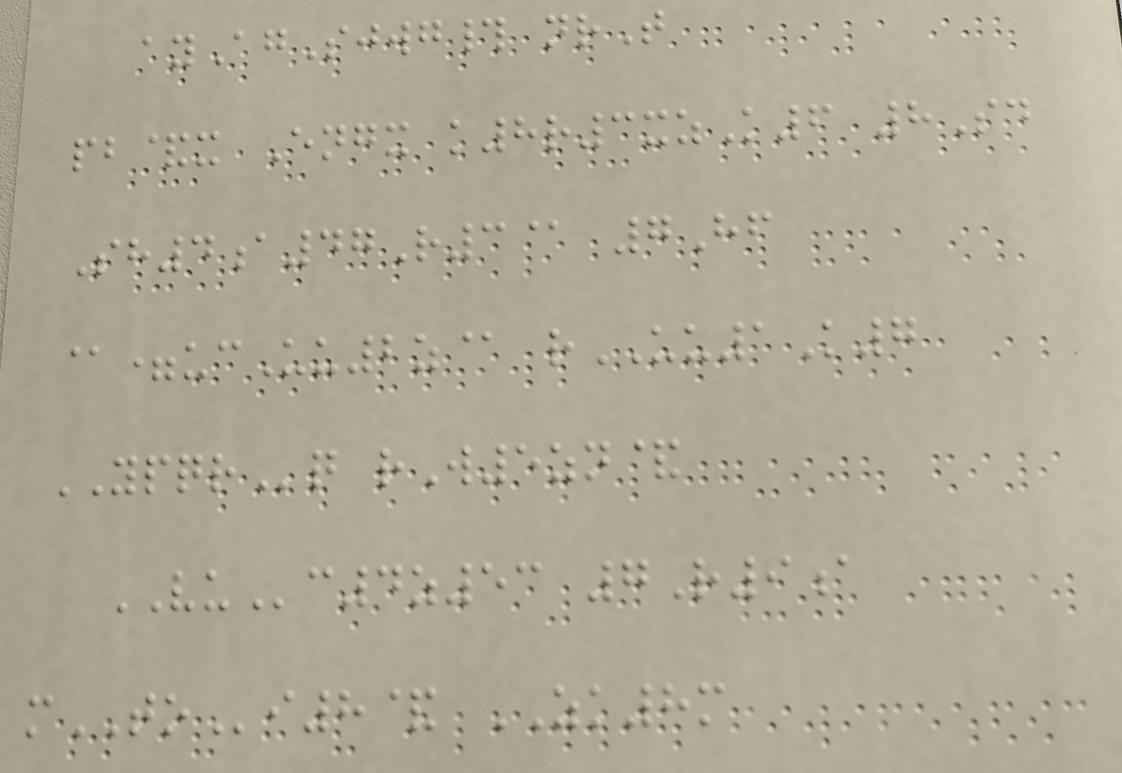ayAgSjwg# nrT
pb&x Engx k8r3xzK6 8Sd
Sh4a47R3@ 7Hf
@=ucUu2z@ rUU1K7
YPQRq rW5zn&
VUc4z53 7R9a
mTOi8& ZK8m
